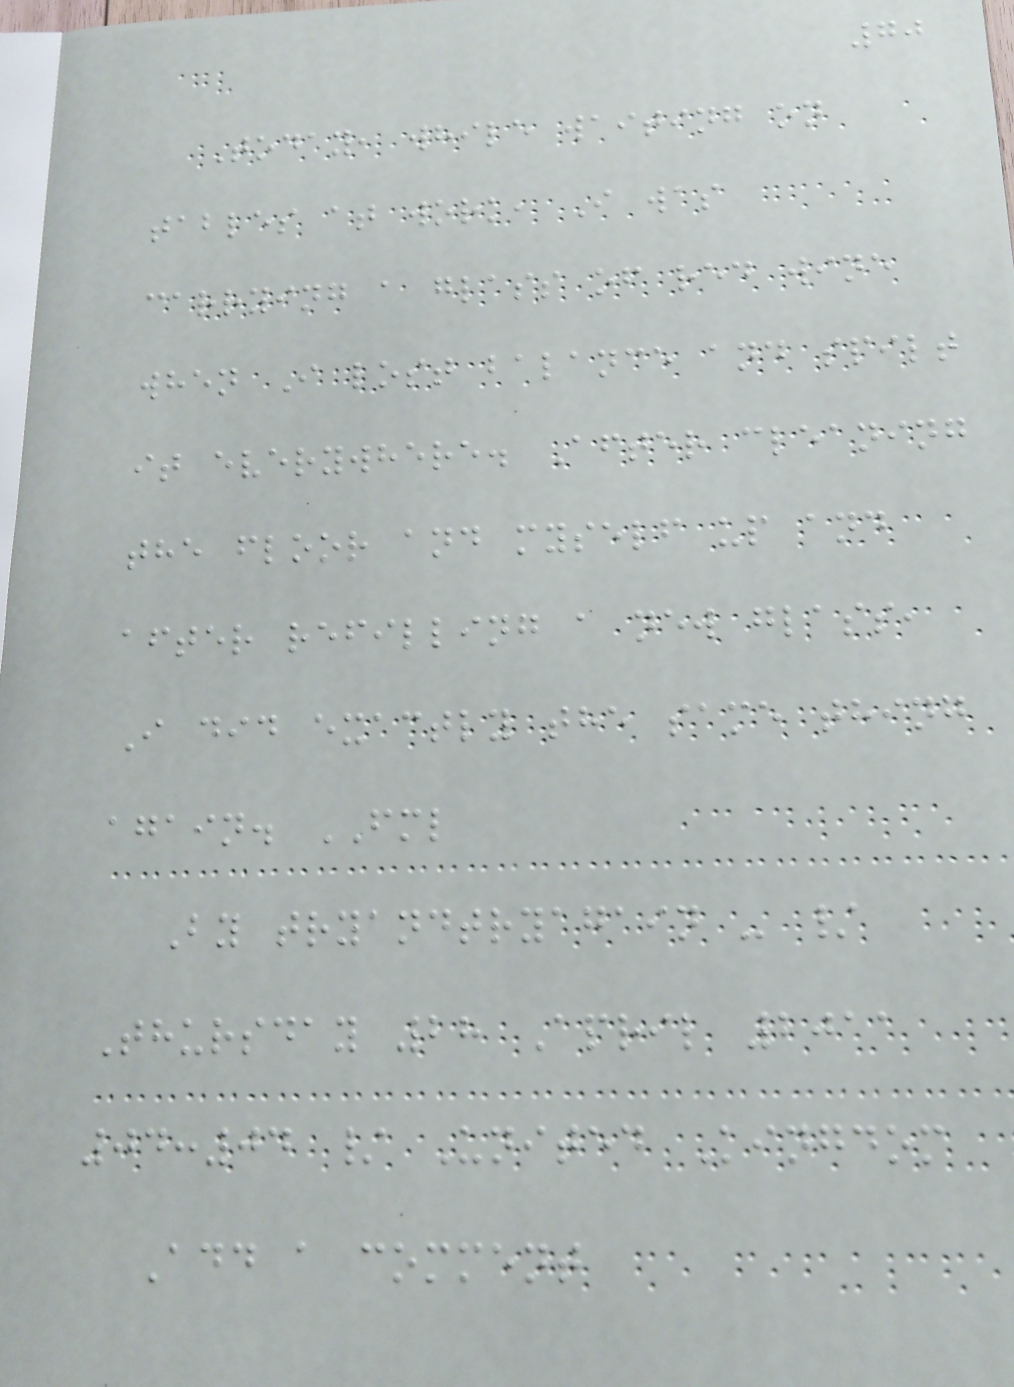70
Today, while waiting on
tables at work, I was
carrying a glass of red wine
when I lost balance and spilt
it everywhere. After cleaning
the floor and myself up and
after refilling a new glass,
I did exactly the same thing
again. FML
By tryandtryagain - /
Thursday 28 April 2011
04:04 / United Kingdom
Add a comment
